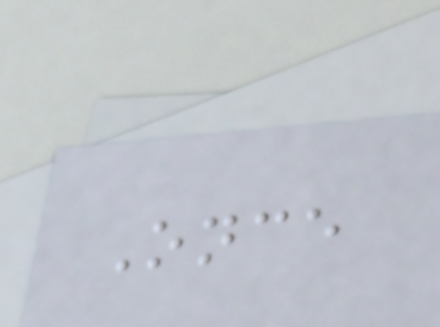Once
